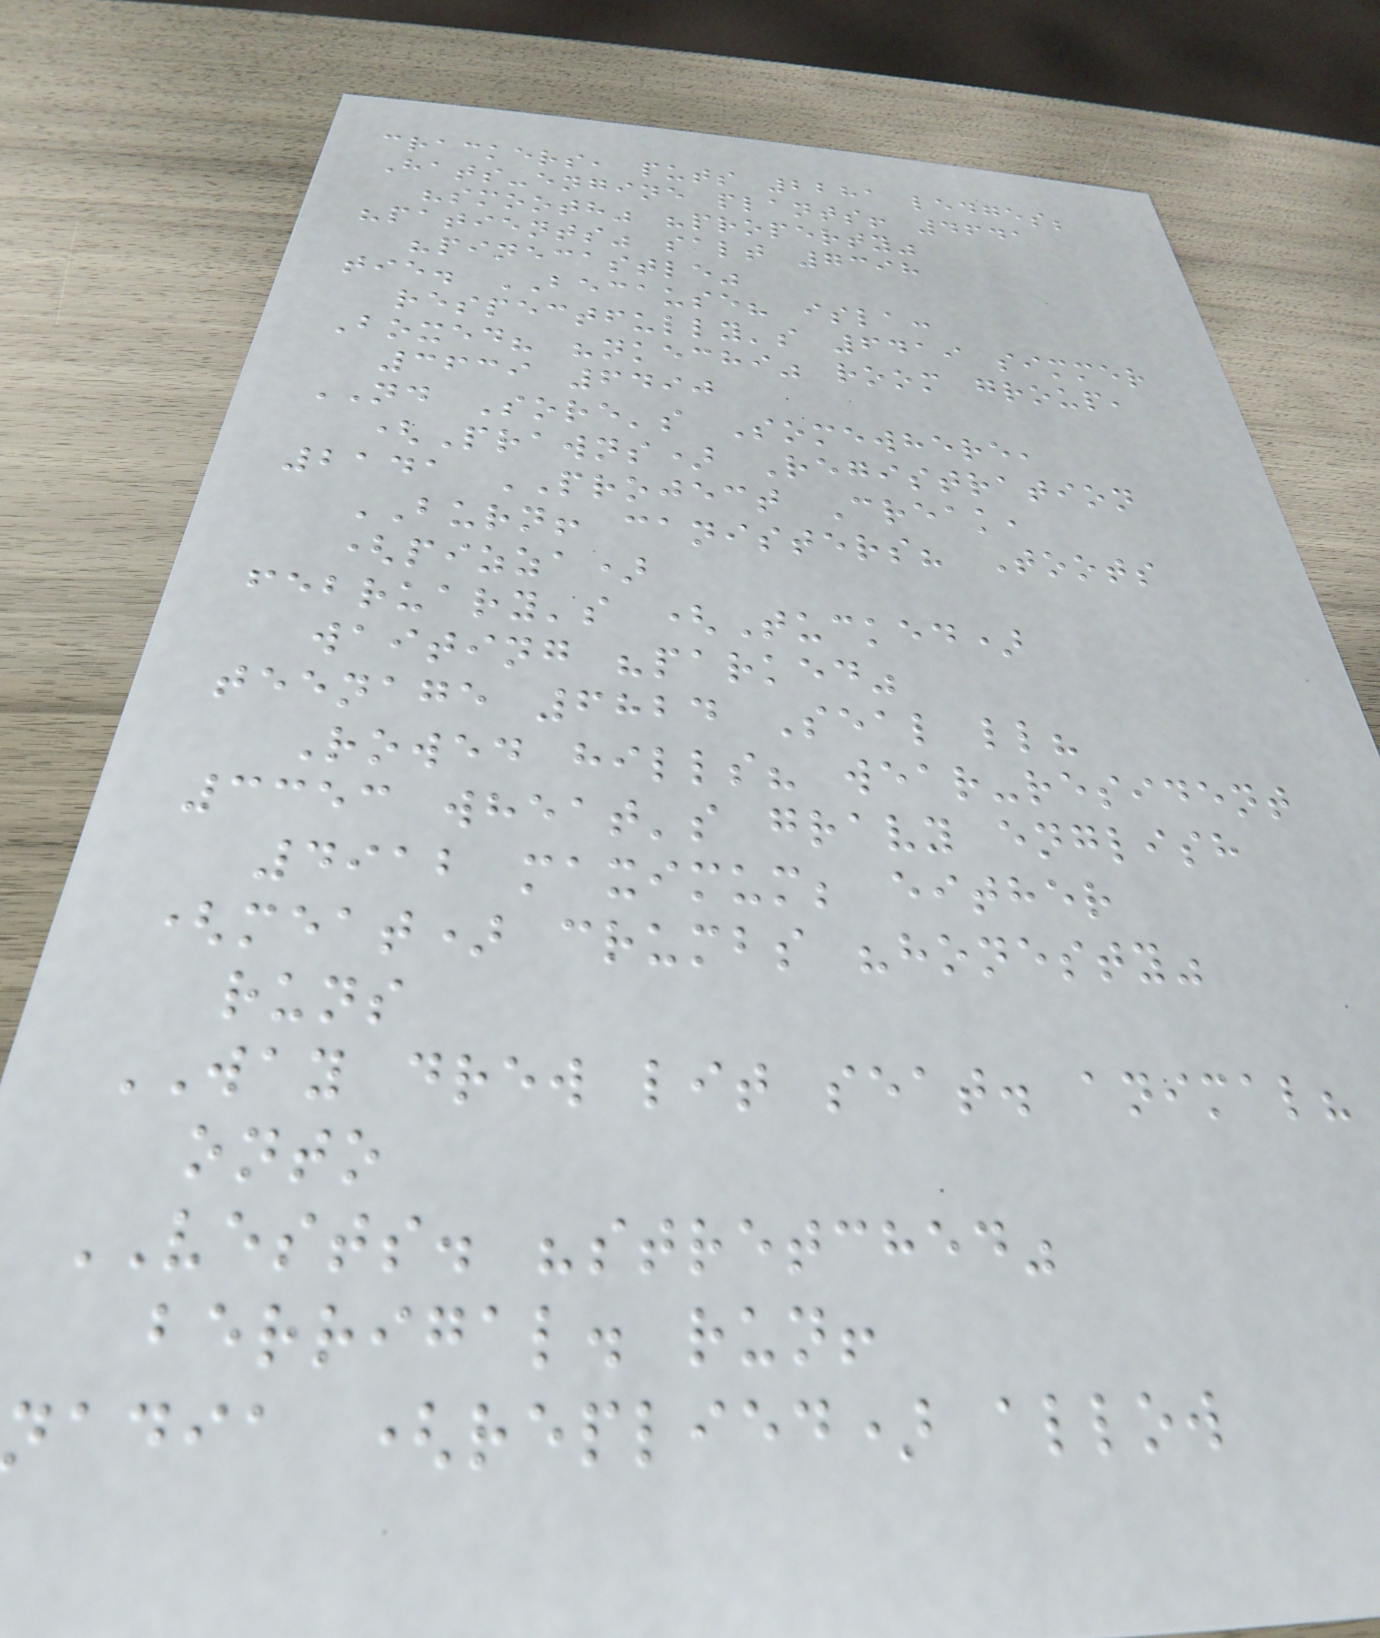crackers, puts 2281 ledges;
Hats-engine plants! 4641
"smooth" "property"
"patients" salt 7398
"pinecastle"
tie. BECAUSE? isla:
respectfully's 6419 simmer
Boxed? "nkechi" room group,
3639 6490
ND Sore's Somewhere,
(Prawns) Registration
2141 PROJECT Creak,
BURN! canisters? Toots
(pizza)
february's (Tucked)
waiting "parked"
teenage 6824 Seal ll?
Rowed hills? wear-resident
3353 wheat's gravy english
4912 maximum; either
(meat) crumbs "honesty"
runs
WAY drew lit seat. animal?
onto
VESTS. "stretched"
berrigal. run!
nadia (replied) allow
